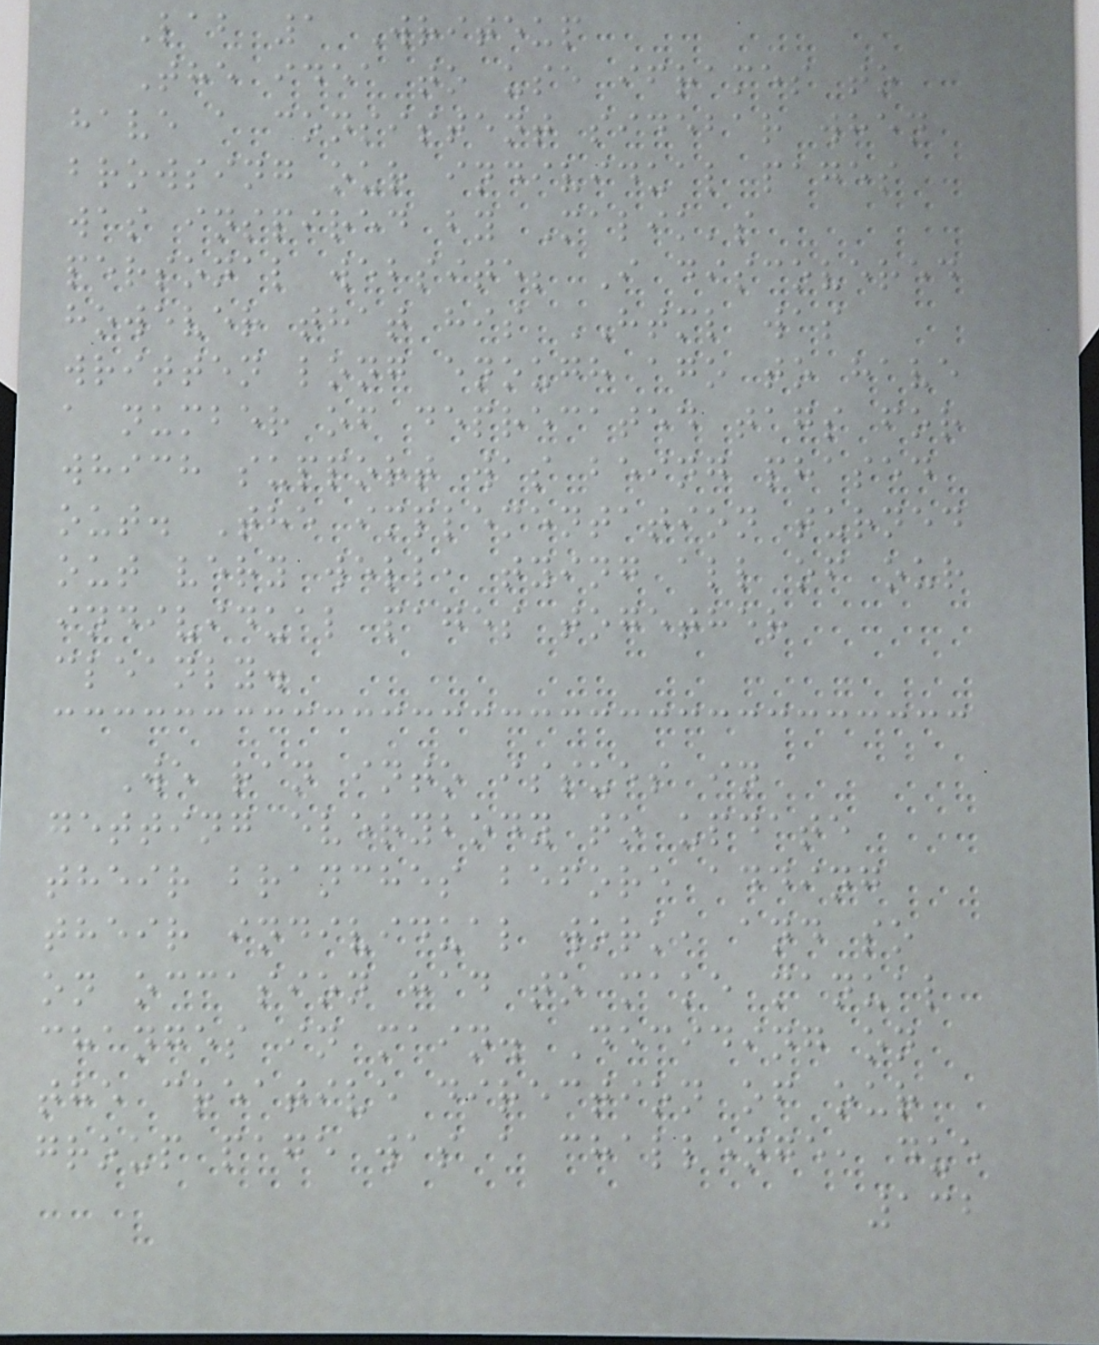Lab 1 Writeup
The idea to use iframes to
have a consistent sidebar when
browsing our individual pages
was inspired by Malik's
personal website; I discovered
however that his HTML was
written long enough ago to have
a number of deprecated tags for
which support was being phased
out. The implementation turned
out very well, tying all of our
individual pages together
cleanly.
We ran into issues in
getting everybody to update
their branches before adding
their individual work, and so
on occasion had to make manual
changes in main. Deciding on
the creative direction of our
group page was a challenge, due
132
